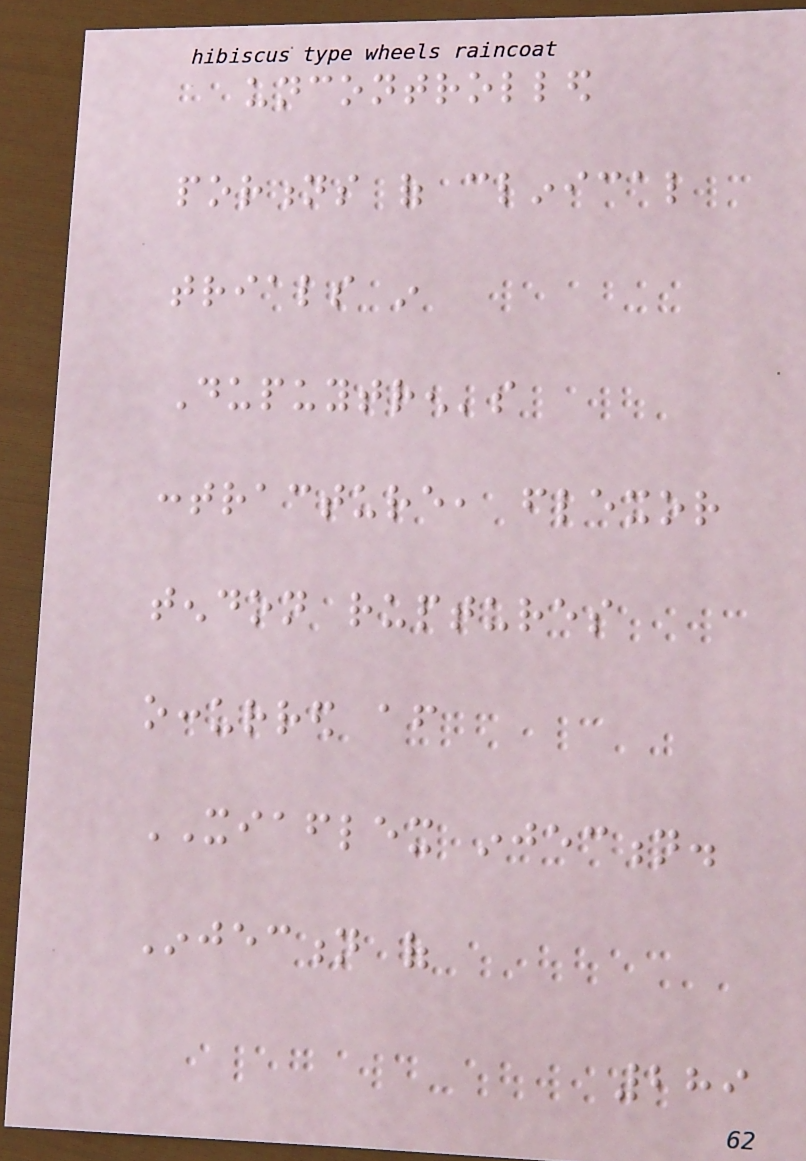uncontrolled
portions of clinical
trials in
Dupuytren's
contracture, flexor
tendon ruptures
occurred after
XIAFLEX injection.
Injection of
289
